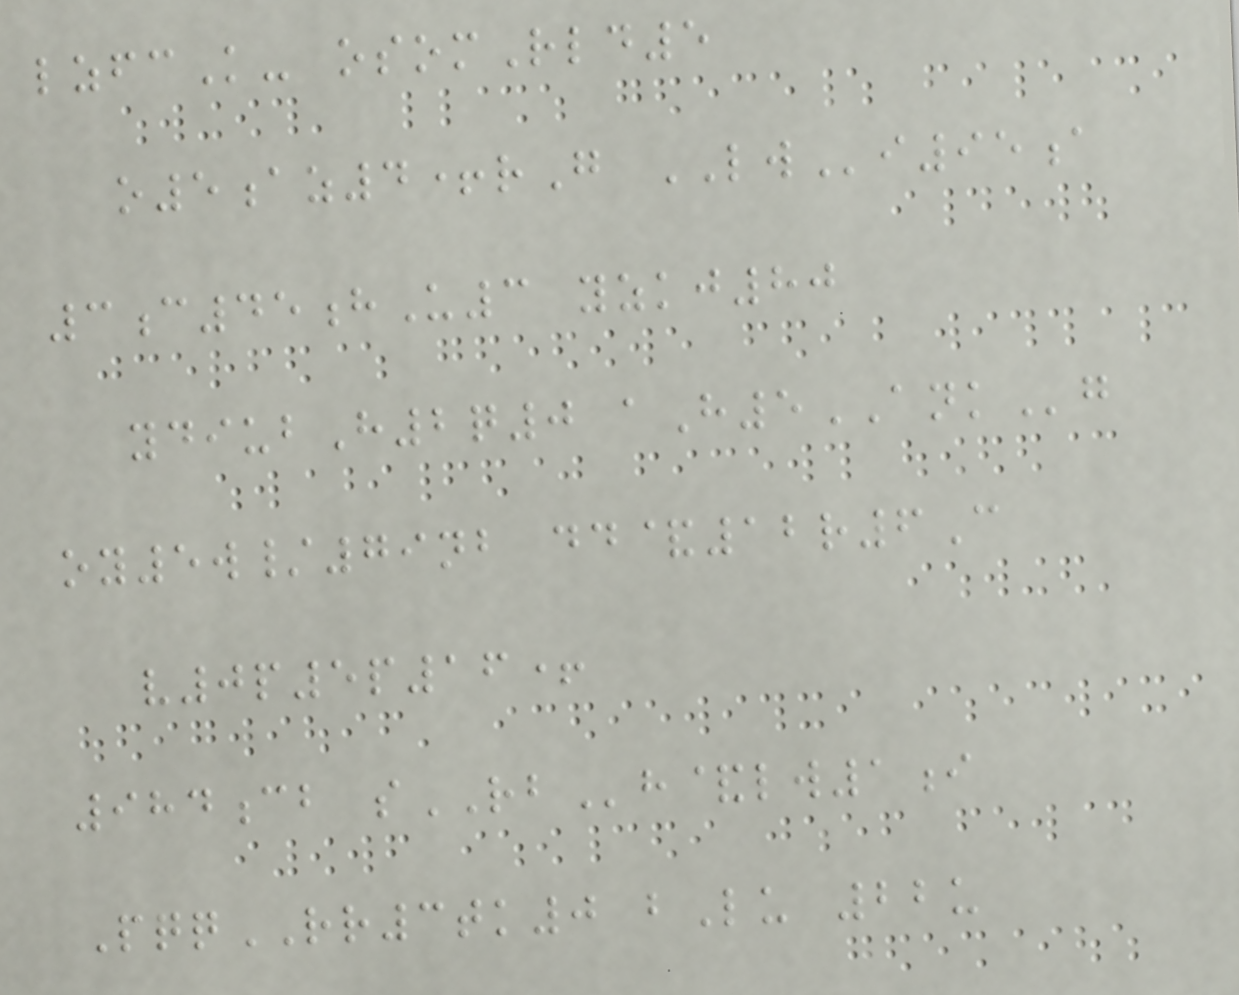lzfcK- osomRld5
o5az4+rG LWi95a
3c45hU3 yzkj80
ydiubH2q0 aH5ANKg
oy5w/79nb dd&12r6C
v0p5p16+
984cb sRBh&lw1i
PqqRR3tk0 bLu 22u
